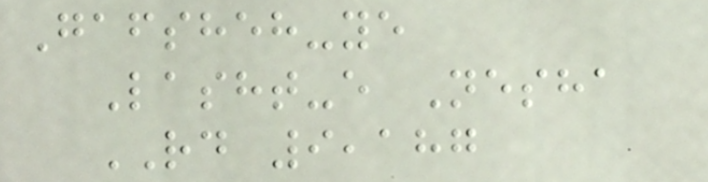Gafsheh-ye
Lasht-e Nesha
RD 9,187
